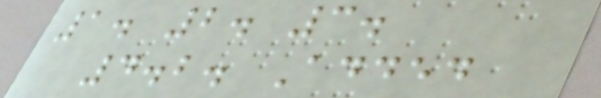1. 2. 3.
4.2. Added
